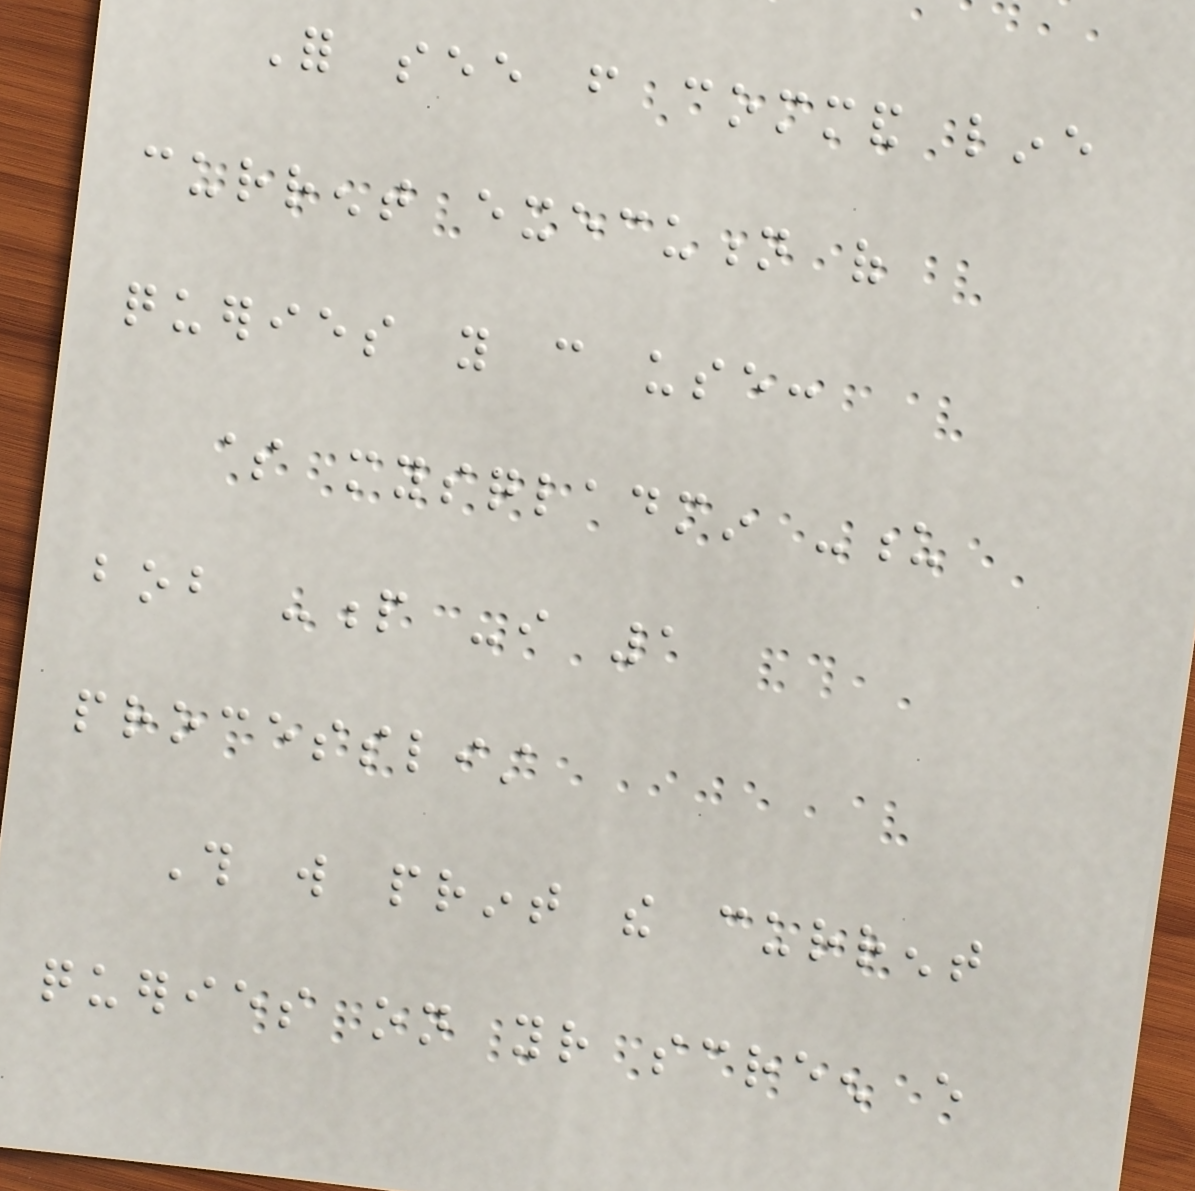For see from command line
current execution of
queries you can use:
$ mysqladmin -u
bob -p -i 1
processlist
This will print the current
queries on your screen every
